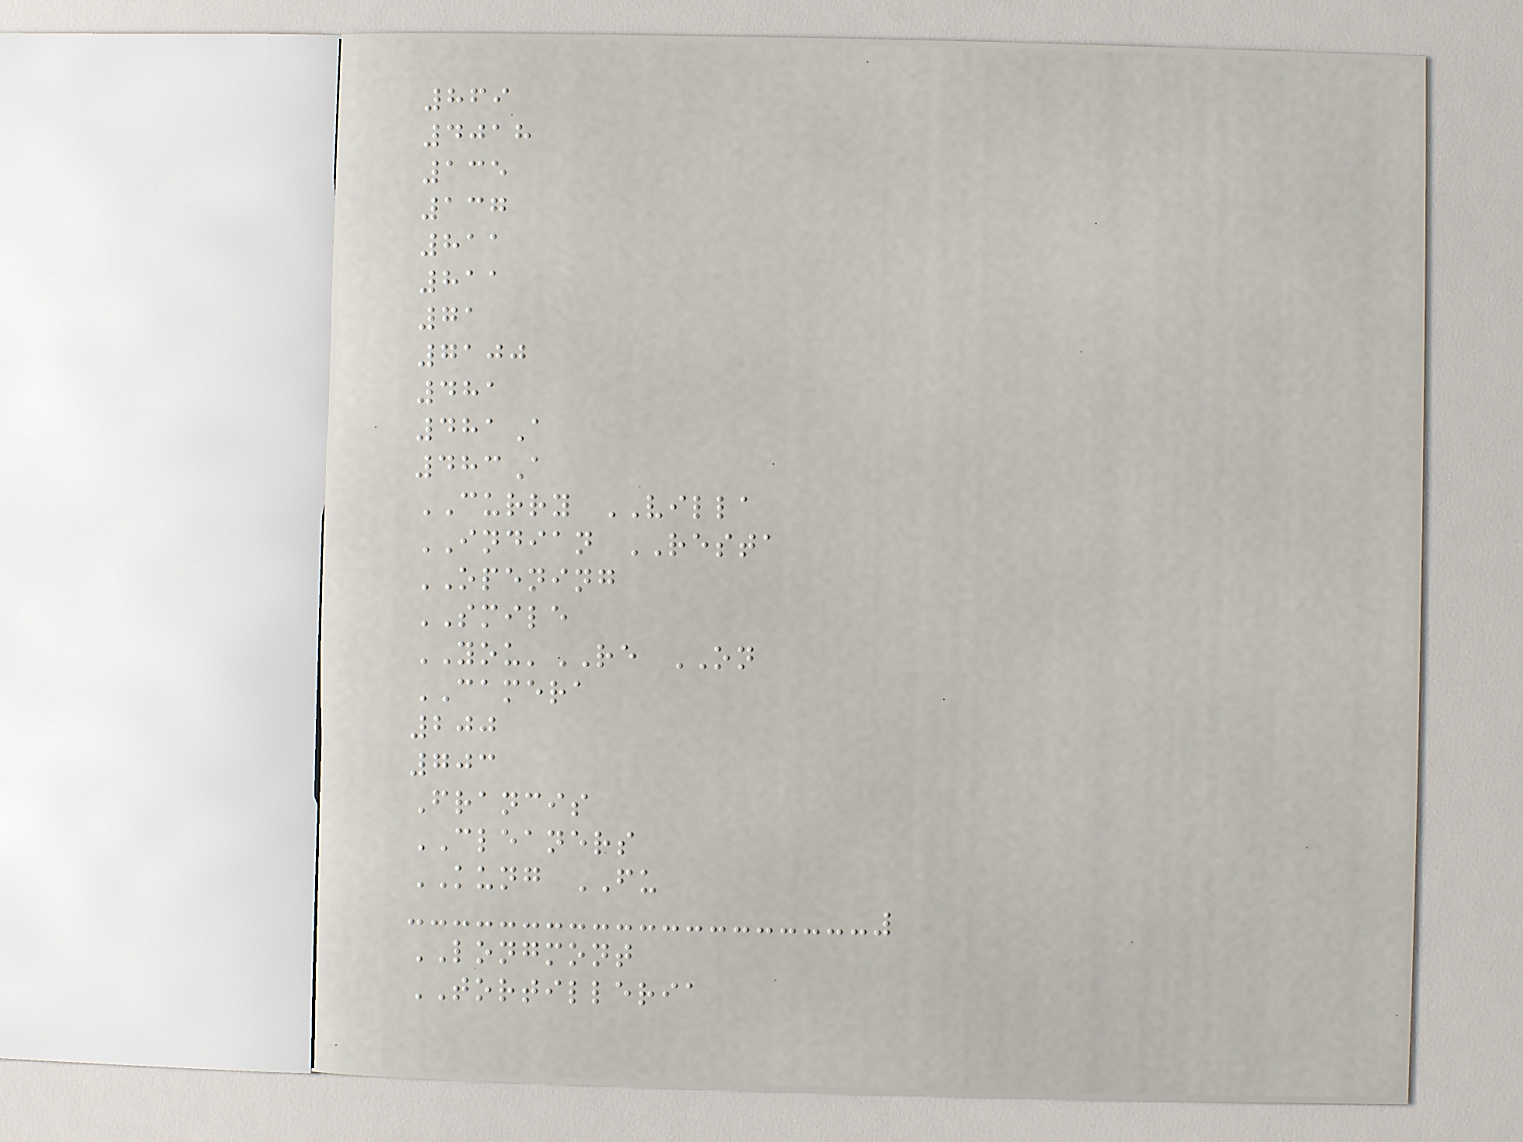869
4018
135
137
811
811
71
7100
481
481A
483A
CURRY VILLA
INDIAN RESTA
OPENING
SMILE
YOU'RE ON
CAMERA
200
703
Francis
CLEANERS
KUNG FU
LONGMONT
TORTILLERIA
